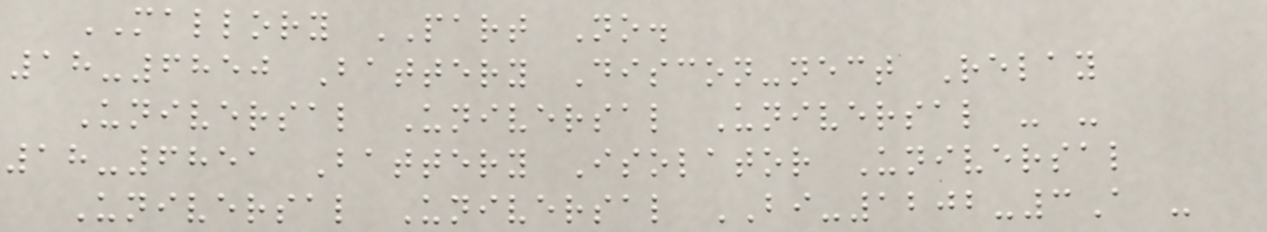MALLORY PART No.
18-6850 Battery Discon-nect Relay
Universal Universal Universal - -
18-6851 Battery Isolator Universal
Universal Universal BI-1202-3A -
